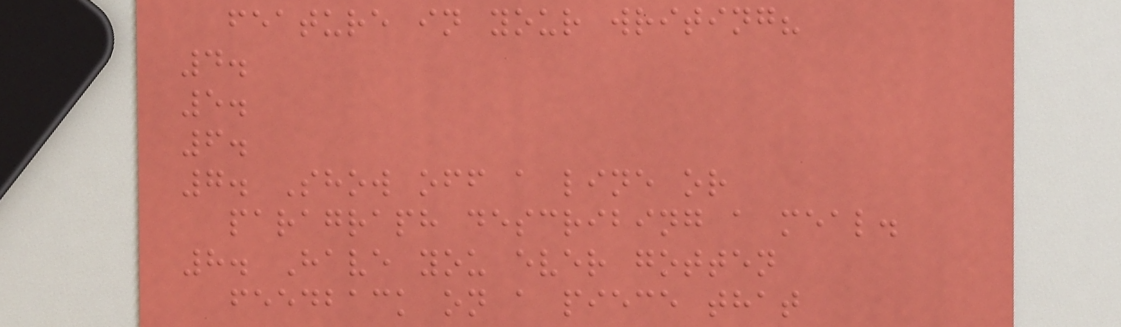feature in your writing?
4.
5.
6.
7. Show off a line or
paragraph describing a meal.
8. Have you ever gotten
feedback on a piece that
